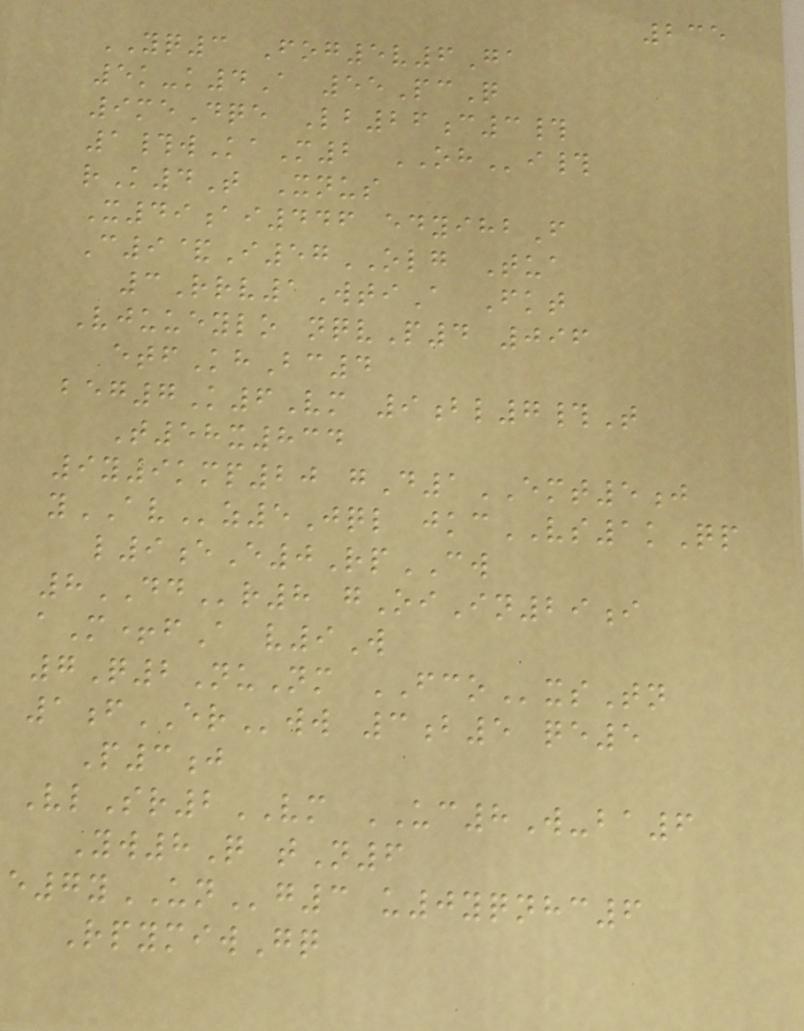235
YQ3 Fog5v6Ga
5k-k4A 55PcQ
9meDqe Lb26c3#
1#wKaM2 OHi#
rK4T Xnus
X49ai446 edyihbF
C9&I57OLG Tua
3Rrv1WtiA Fkt
Vjuueylo nqvP4 096
etfKhBc4
beg7K6Vm 9bl7#T
T58x834
9y9kmp20 gD1EMT5j
yAVz5Jql jkcVS1kQp
l9eE0RpCW
8DDr8 gOiIn29i
aM+fA v9W
7Q2NuNm FCOxsTn
1fERww 3b5 qe5
P3j
VlSr2VM UC8W-ba6
Yw8Q tN6
e7yUNg3 u0yqnhc6
RpymiwGq
